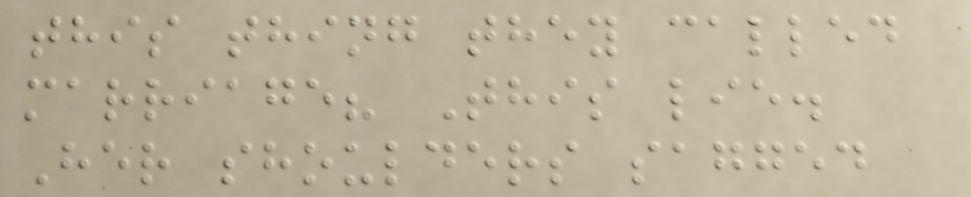this thing they called
marriage? This lie.
Her shoulders sagged
